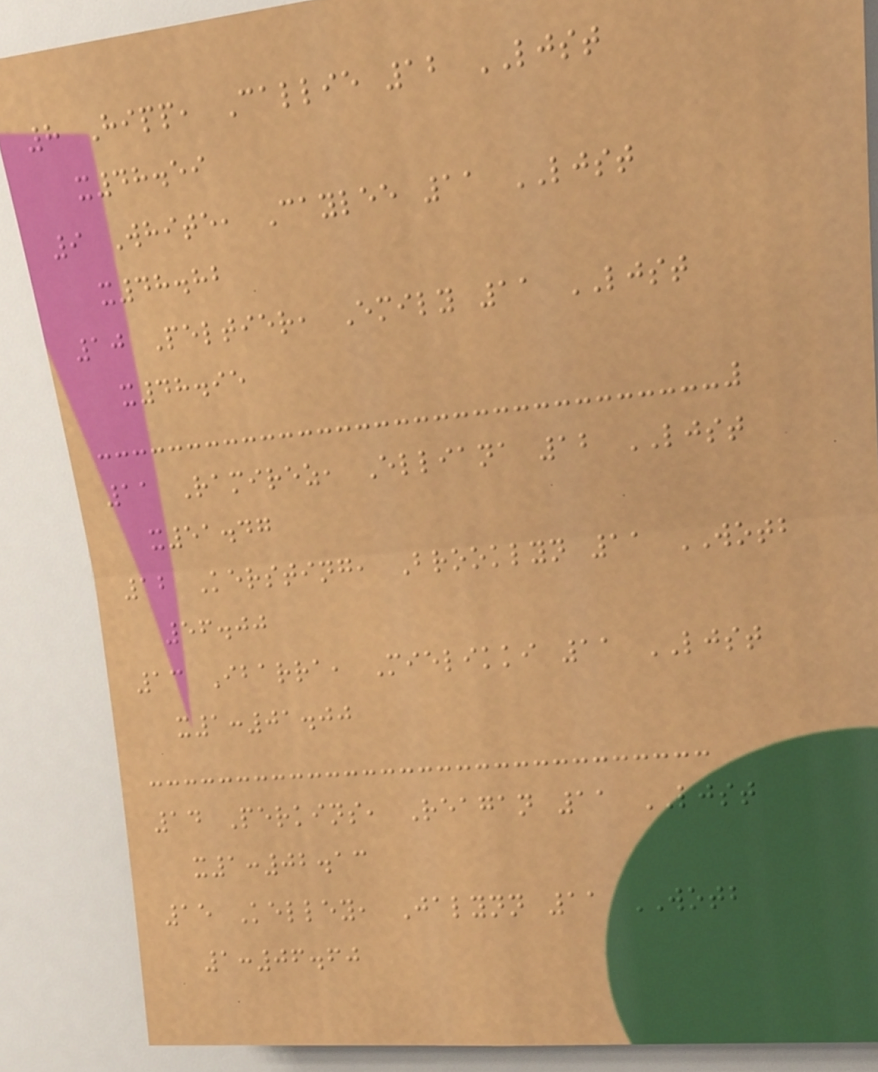8 Hipp, Callie 12 LJST
x48.59
9 White, Caylee 11 LJST
x48.82
10 Peltier, Emily 11 LJST
x48.95
11 Ramirez, Elliana 12 LJST
x51.47
12 Kersting, Brooklyn 11 WOTB
56.00
13 Ibarra, Mielikki 11 LJST
x1:01.00
14 Perkins, Reagan 11 LJST
x1:02.13
15 Kelley, Jalynn 11 WOTB
1:06.60
